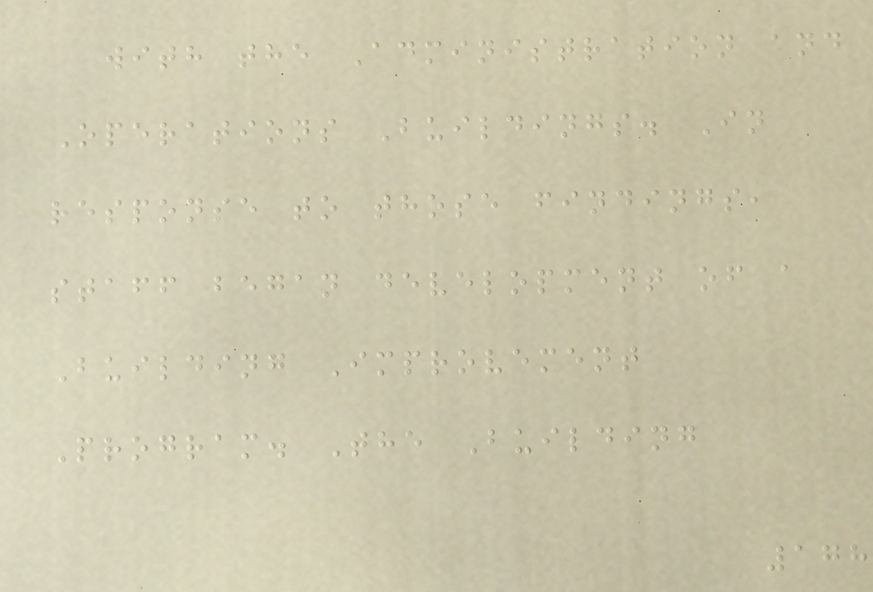with the Administration and
Operations Buildings. In
response to those findings,
staff began development of a
Building Improvement
Program. The Building
178
